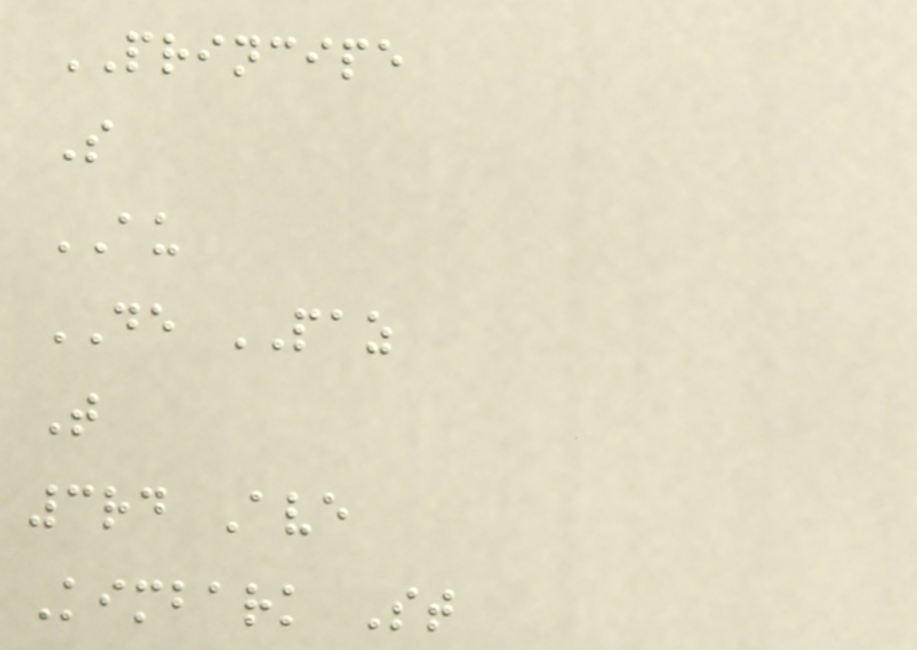PRINCIPE
S
AU
DE PAZ
T
3rd Ave
Kimbark St
